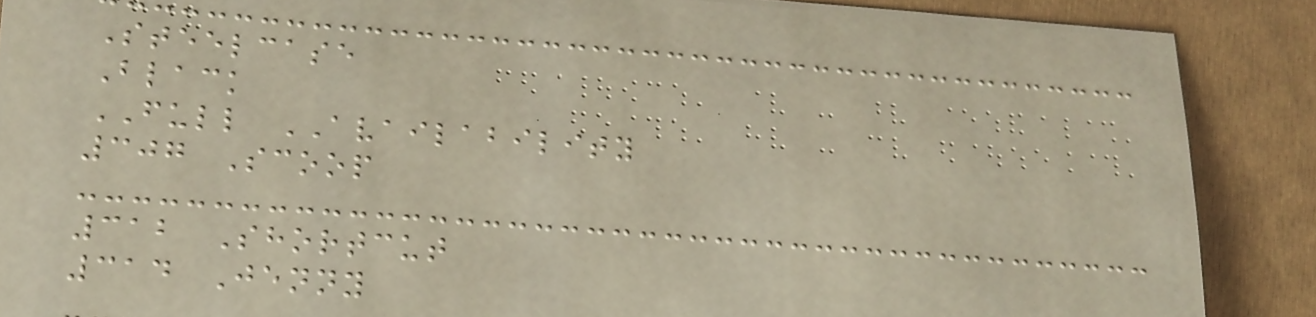Steelcase
Black
FULL AVAILABILITY
307 Scoop
312 Shortcut
314 Jenny
